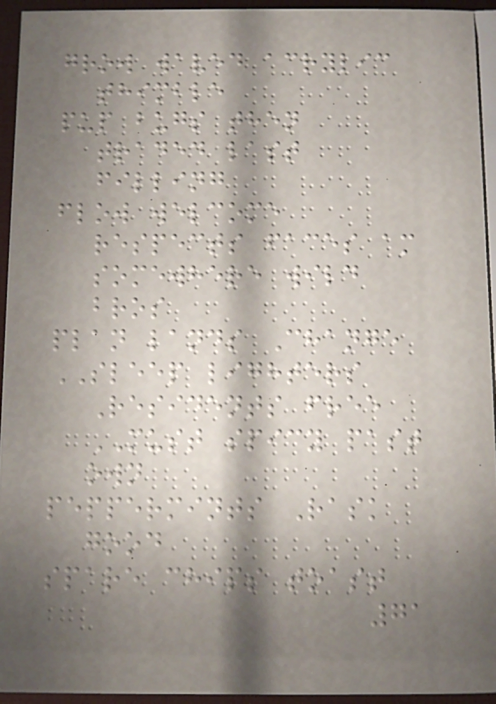grow waved acrylic
thimble
pup bugs then
traded last
filling
flow welcome
respects faces am
somewhere wild
bros
plan lands Change
SLEEP lighters
Residents free
MUST spicy past
own
peppermints Rask
good
spare chips toast
71
